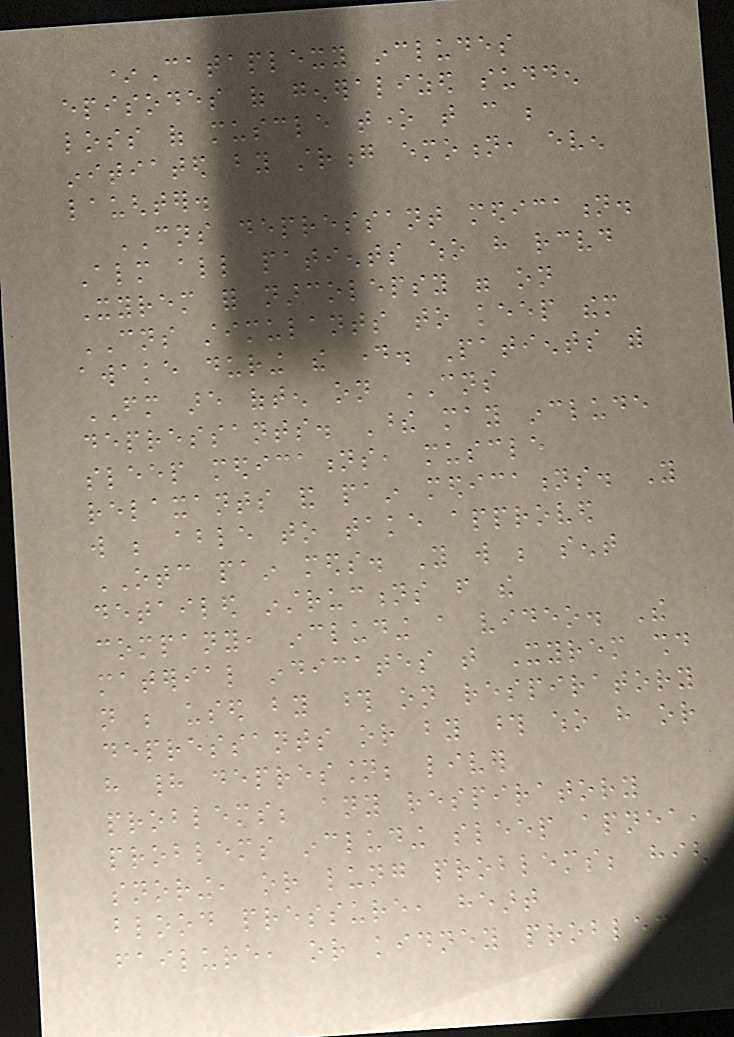*Cataplexy includes
episodes of generalized sudden
loss of muscle tone that can be
initiated by strong emotion, even
laughter.
CNS depressant medication.
Almost all patients who have received
Xyrem for narcolepsy were on
CNS stimulants to keep them
awake during the day. Patients with
FM are often on CNS
depressants. These may include
sleep medications, muscle
relaxants and pain medications. You
will be able to take approved
OTC pain meds. You will be sent
detailed instructions from the
company, including a video. The
material indicates that Xyrem should
not be used by those on respiratory
depressants or by those who have or
have had depression; liver
problems; any respiratory
problems including sleep apnea,
snoring, or lung problems; high
blood pressure, heart
failure, or kidney problems;
